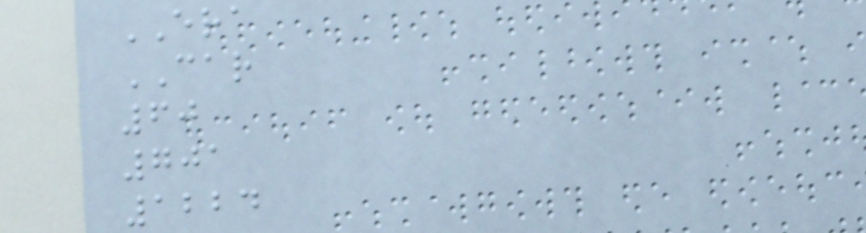ERA
CAR
60
701
1224
